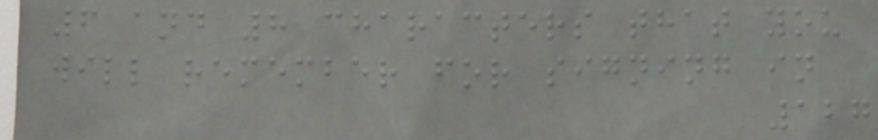6 and 8 characters that you
will remember for signing in
127
